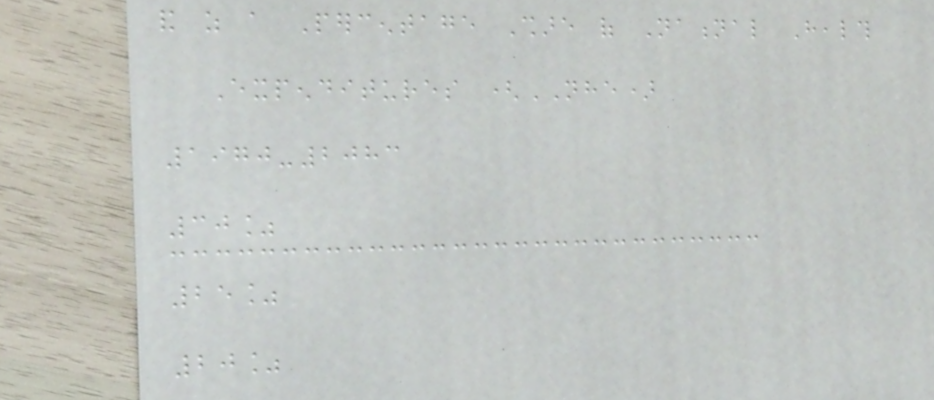and as a Percentage Share of National Health
Expenditures (NHE)
1970-2083
30%
25%
20%
